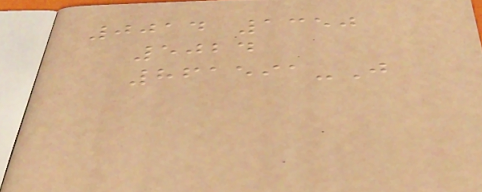0014 1350
5024
861591-J
